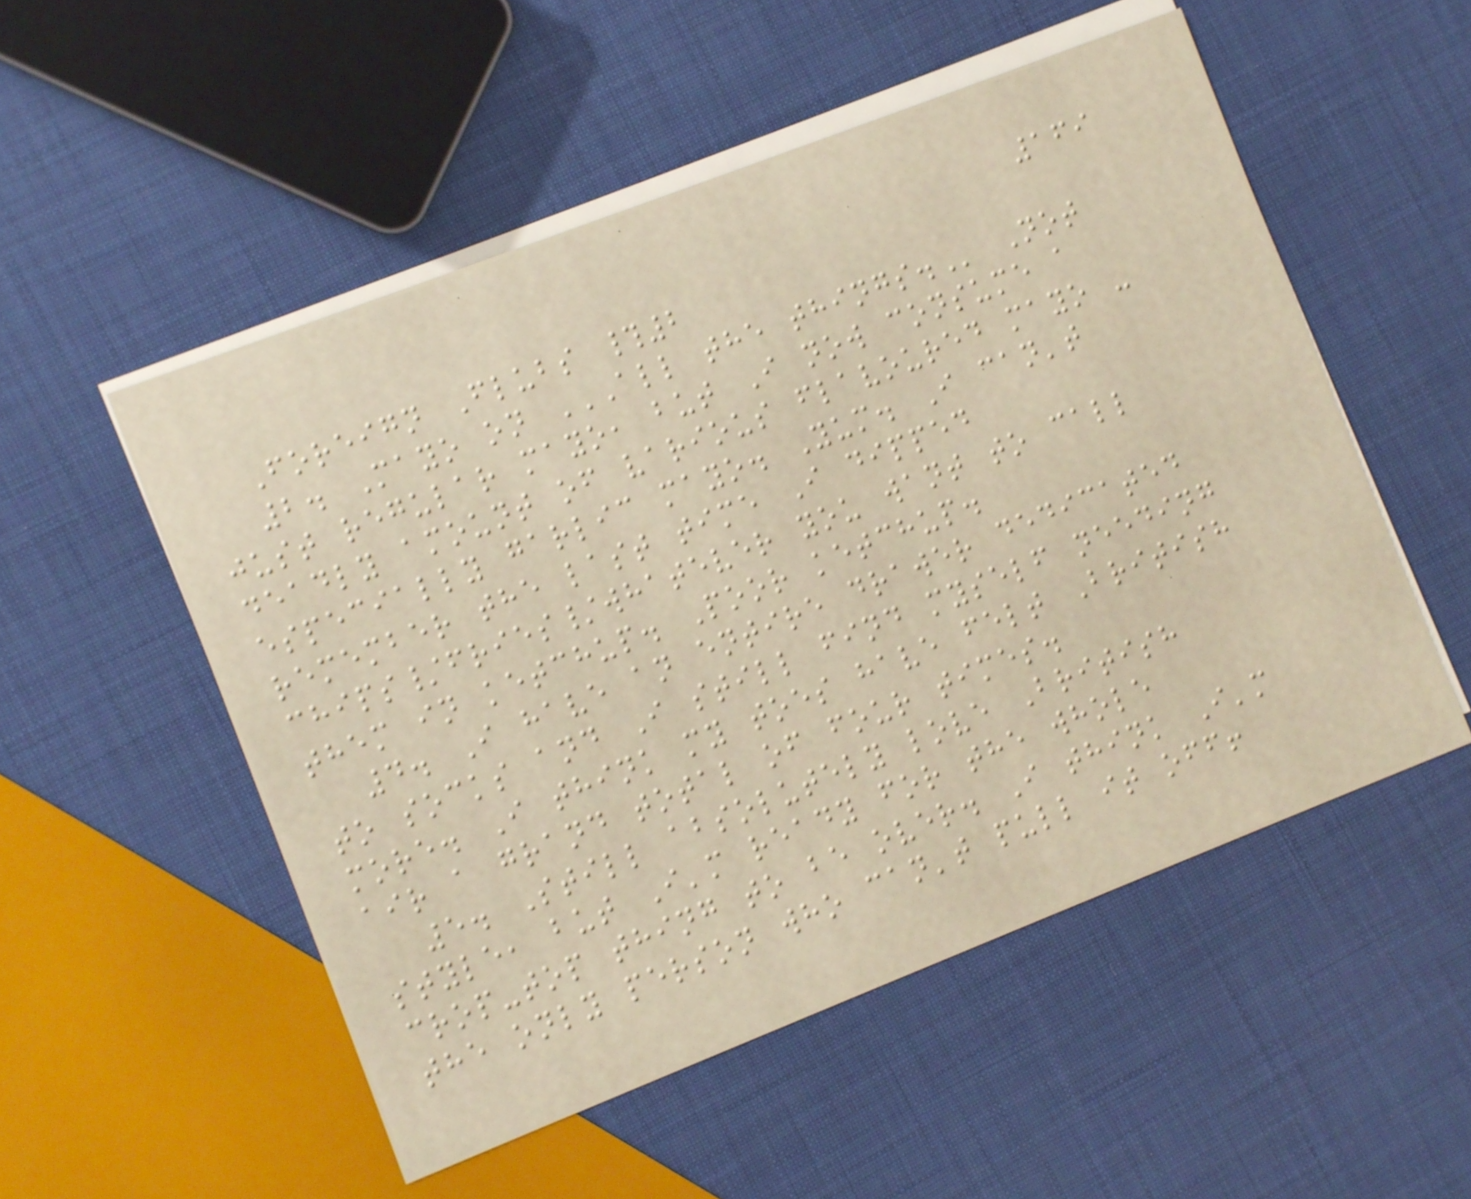169
Foreign Flubs #2
2. Mayo on ALL THE THINGS. Not
just regular mayo, but I now consume a
deadly amount of various flavoured mayo -
especially garlic mayo. Yum. I can't
remember the last time I dipped
chips/fries/whatever you want to call
them in ketchup. Poor ketchup.
4. I have an entire drawer dedicated
to socks and I still find myself needing
more. I think my toes have felt British
air a grand total of four times.
5. Still absolutely love British
style, but I'm ready for the whole
crop-top thing to be over. I think I'm
the only person who can't pull it off!
